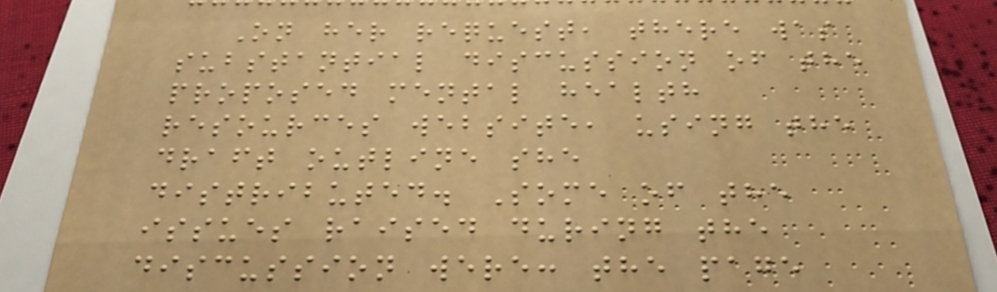On her request, there was
substantial discussion of the
proposed mental health
resources website, using the
draft outline she
distributed. Some of the
issues raised during the
discussion were: the page
